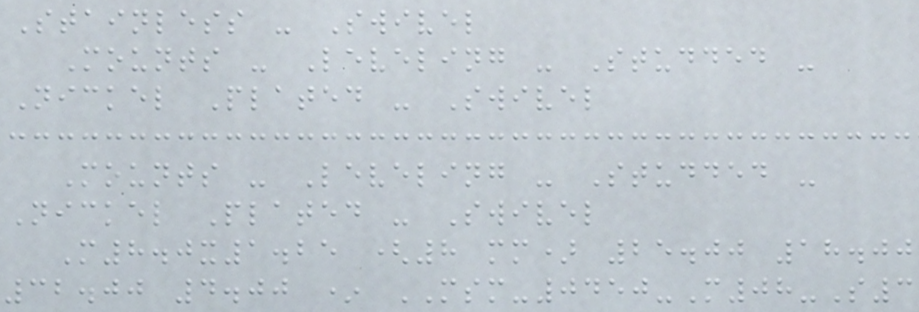Stainless - Swivel
Mounts - Leveling - Studded -
Nickel Plated - Swivel
Mounts - Leveling - Studded -
Nickel Plated - Swivel
M8.0x1.25 (8 mm) 25.00 18.00
32.00 4.00 * MSM-0450-M08-S3
